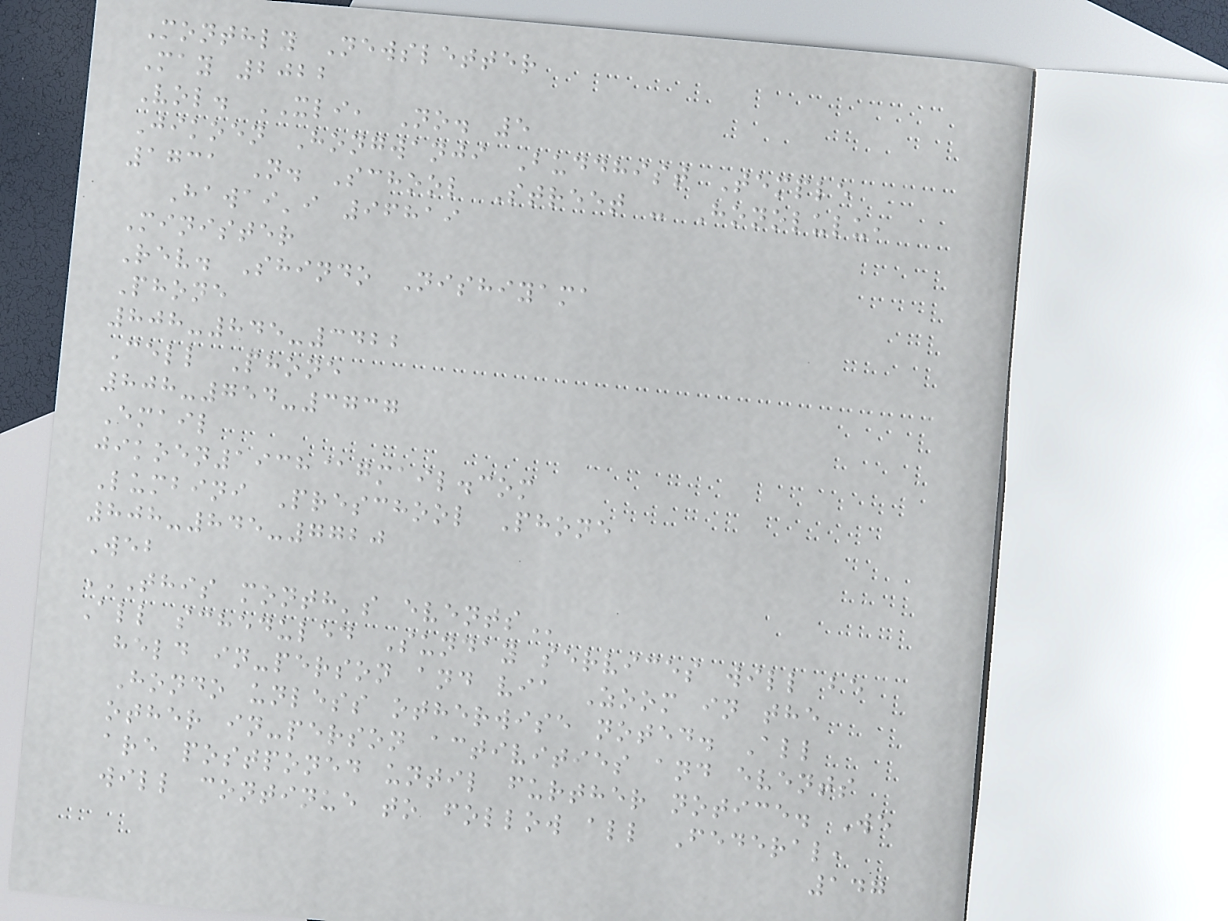Monthly Newsletter
May 2022
Vol. XLI, No. 5
Jikoen Hongwanji Buddhist Temple
1731 N. School Street - Honolulu,
Hawai'i 96819
Minister
Rev. Shindo Nishiyama
Phone
808-845-3422
Cell Phone
808-754-3737
Email
jikoen1938@gmail.com
Lumbini Preschool Phone
808-845-7720
Web
THIS MONTH'S EVENTS
All scheduled Sunday services will be
held in-person and via Zoom in the
Hondo unless otherwise noted. All
other in-person activities and events
are postponed until further notice. We
will continue to follow all Federal,
147
